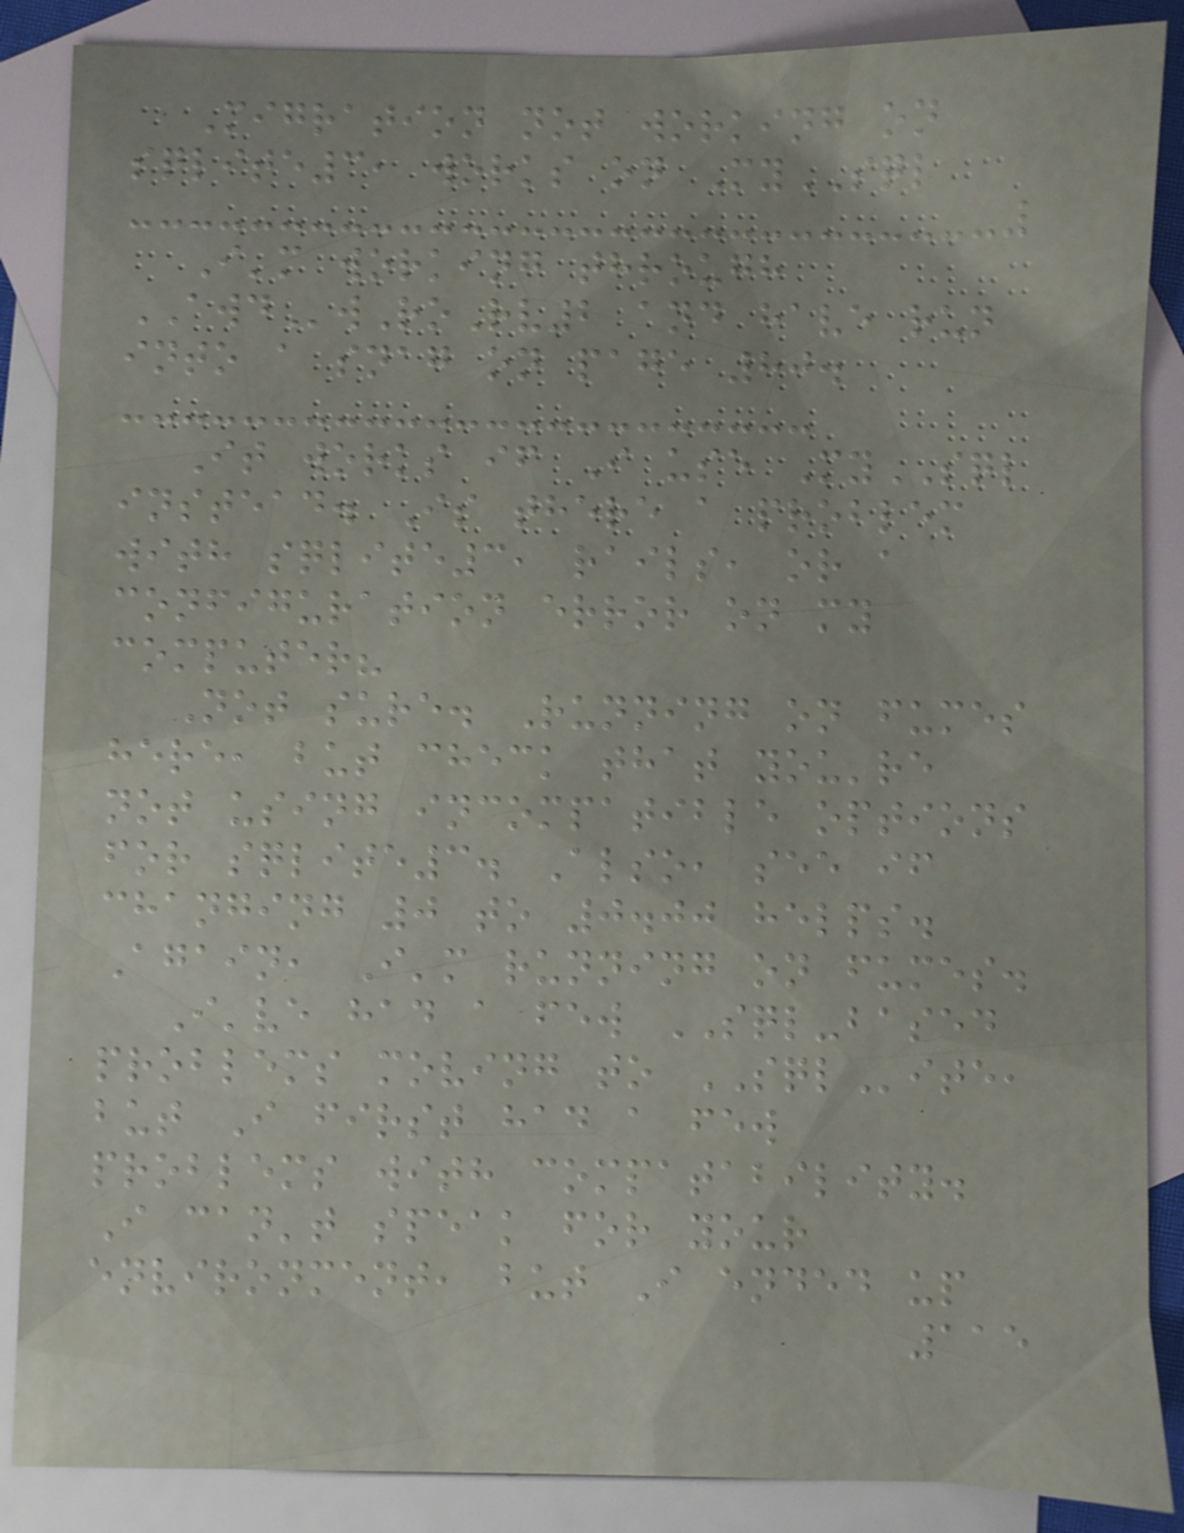Migration not working on
sqlite3, works on MySQL
I'm working through
AWDwRoRv2 and have run
into a snag on page 80.
It works if I use MySQL
instead. Is there a problem
with sqlite3, rails, or a
configuration error on my
computer?
Not sure. Running on fumes
here, but check that you're
not using incompatible options
for sqlite3. Also, see if
changing 0 to 0.00 helps.
Again, I'm running on fumes.
I've had a few SQL-based
problems moving to SQLite,
but I first had a few
problems with compatability.
I can't speak for your
environment, but I ended up
115
